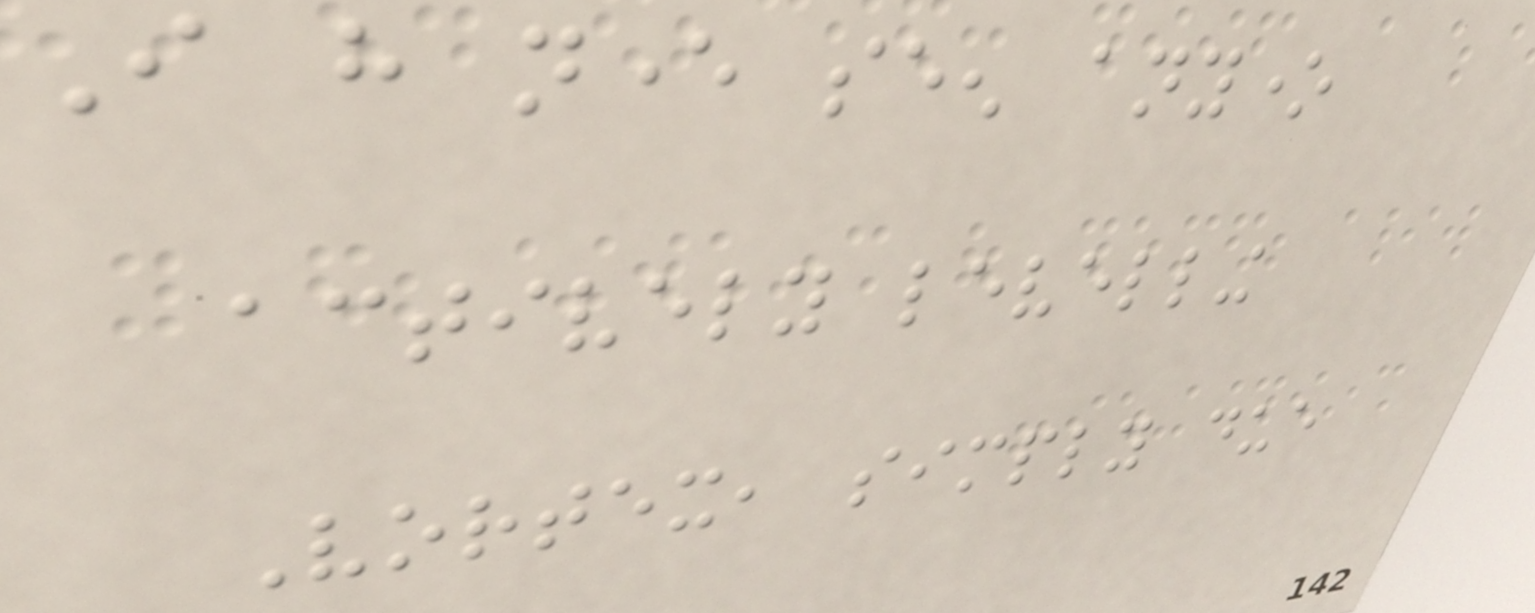I have never seen anyone
actively levelling
Vortex, simply due
